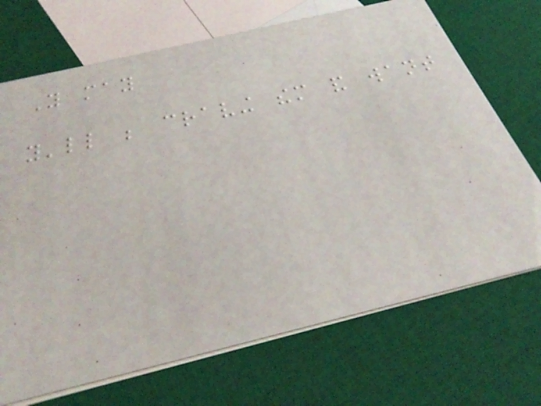You may
you'll be craving them and want
